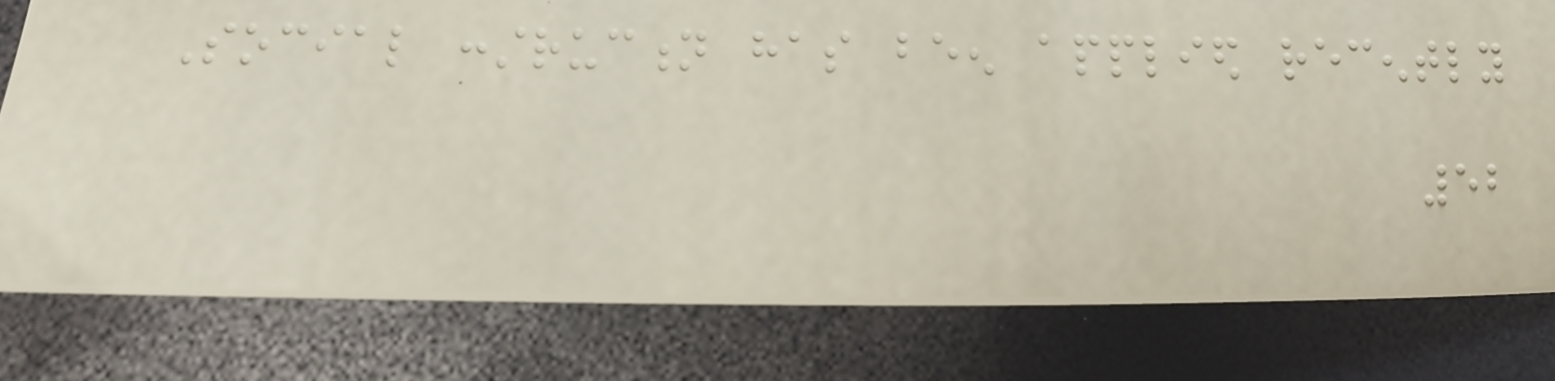Social construction has been applied recently
52
